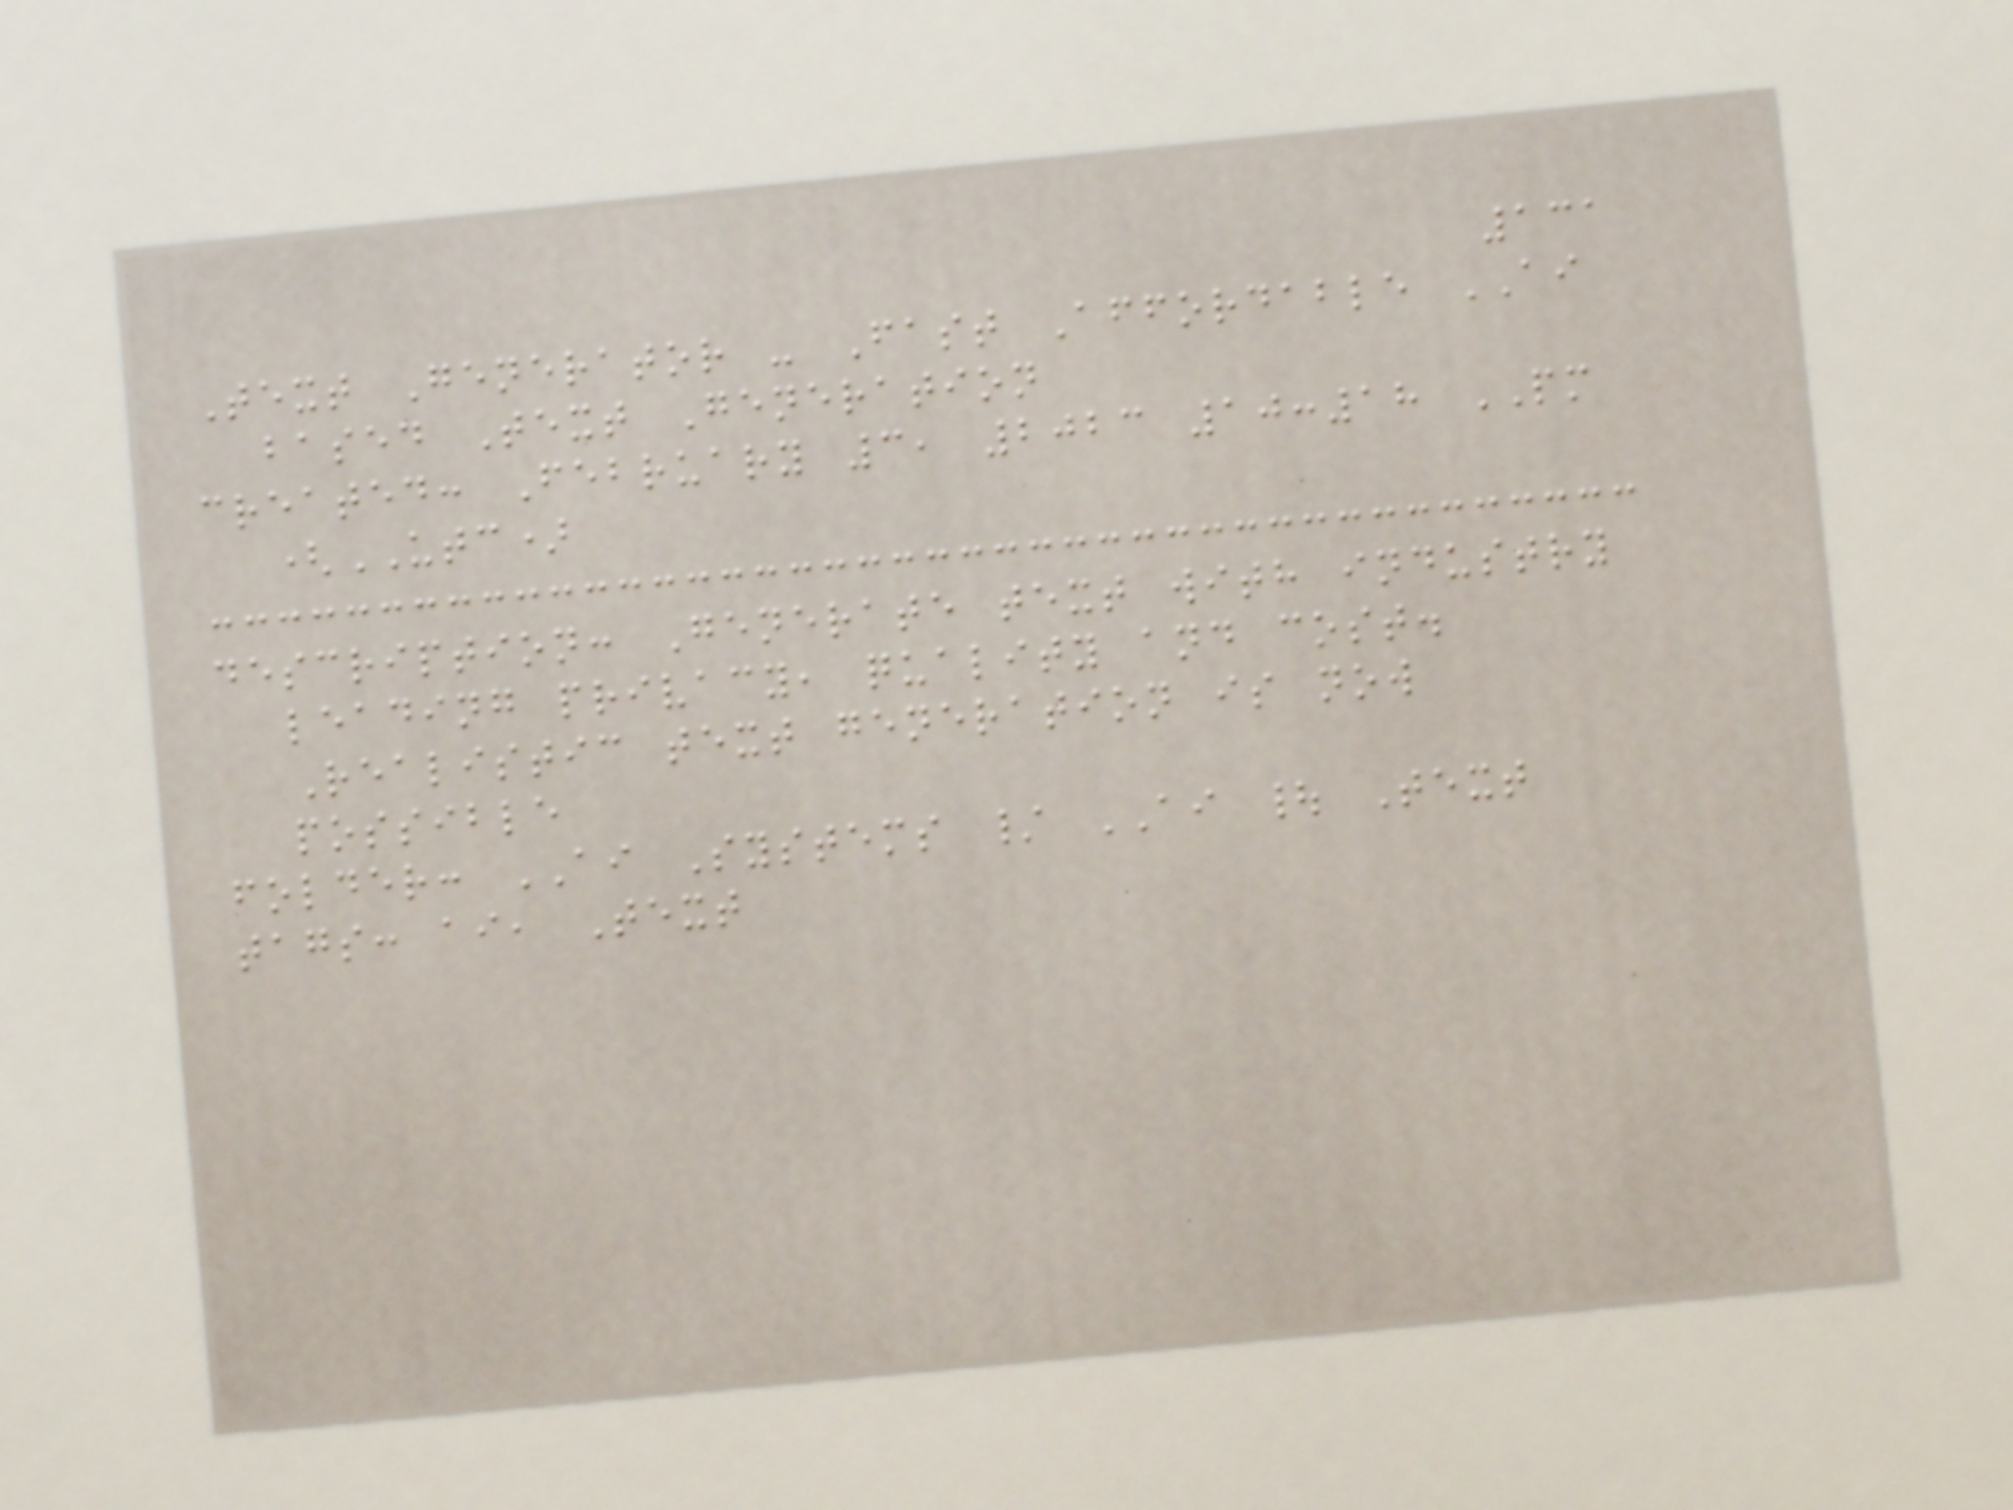131
Text Generator - Fast Affordable AI
based Text Generation
created: February 3, 2023 10:18 PM
(UTC)
description: Generate text with industry
leading privacy, quality and cost.
Realistic text generation is now
possible
folder: AI Systems / AI | Text
tags: ai, Text
